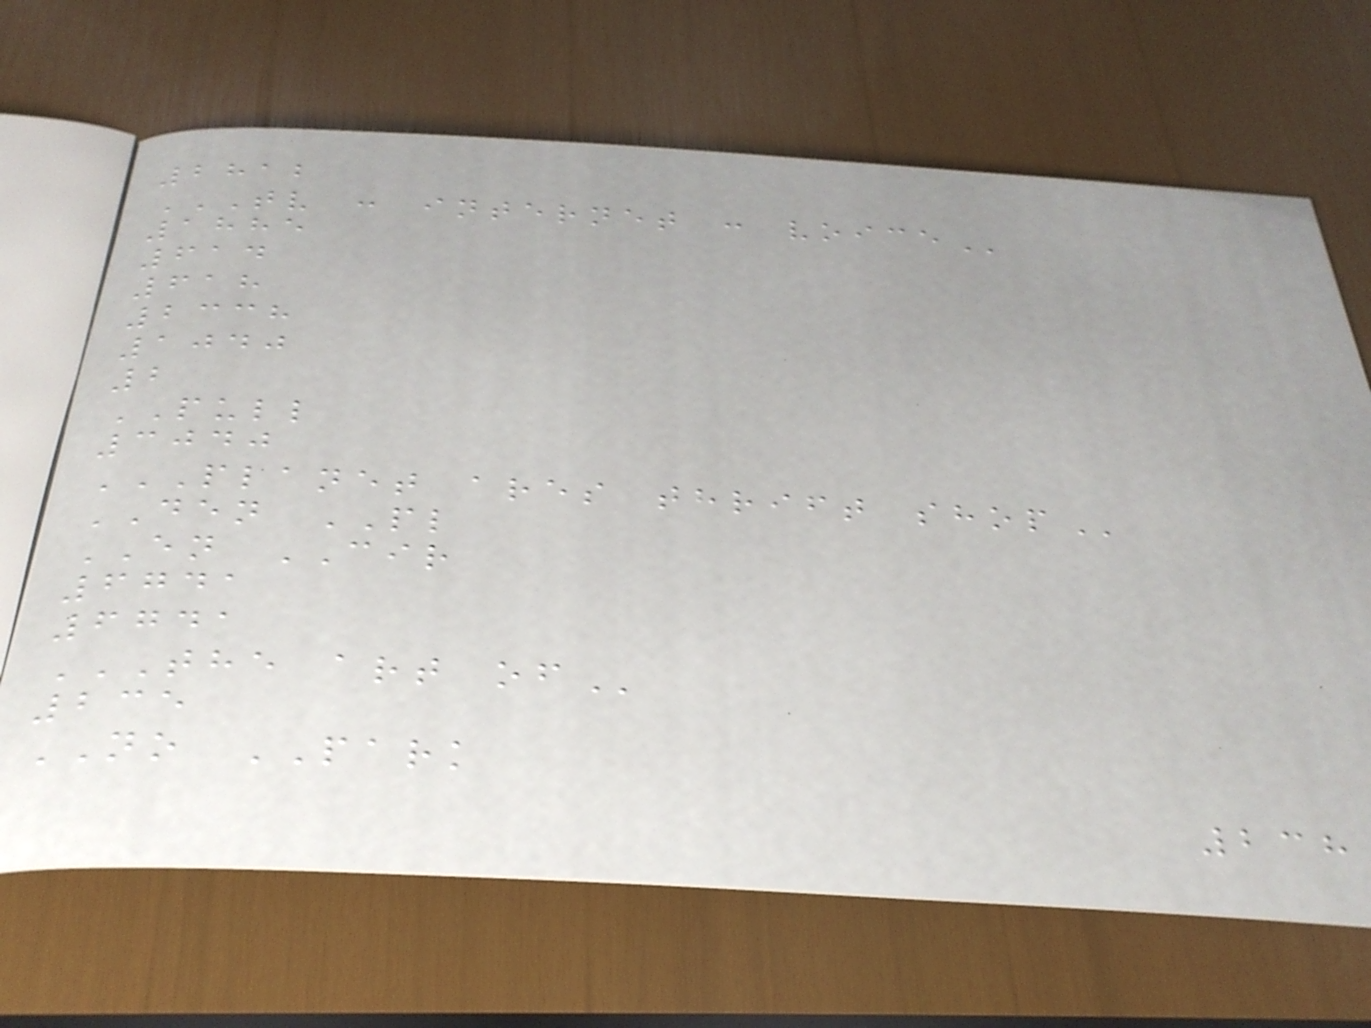2812
TV : INTERNET : VOICE
1885
614
618
2338
1040
2
PULL
3040
PLANET ARES THRIFT SHOP
DEN PL
EN CIR
6741
6741
THE ART OF
235
NO PARK
238
